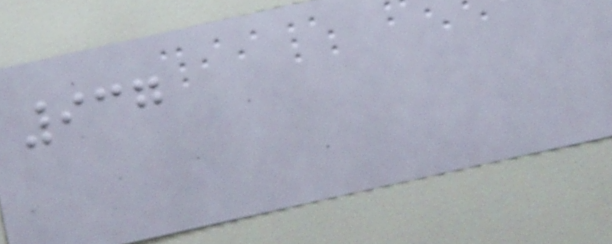937
